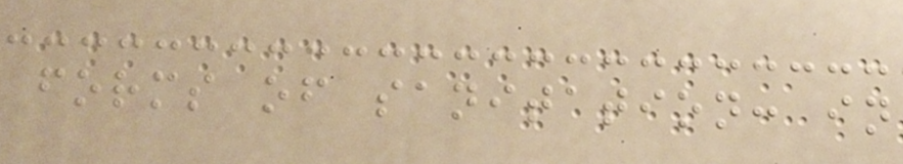forms of sanitation: in
